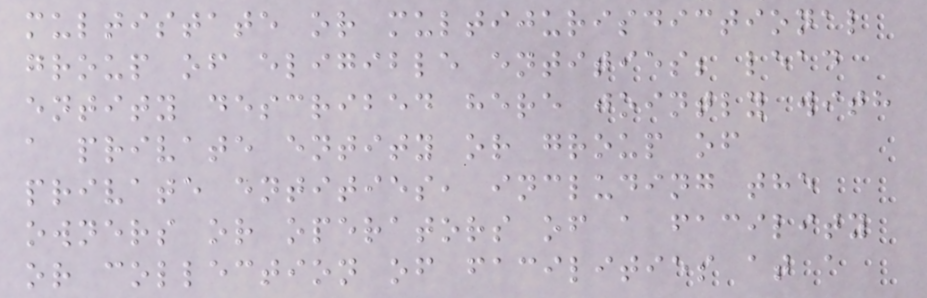multistate or multijurisdictional
group of eligible entities; lead
entity described here jointly with
a private entity or group of
private entities, including the
owners or operators of a facility
or collection of facilities at a
